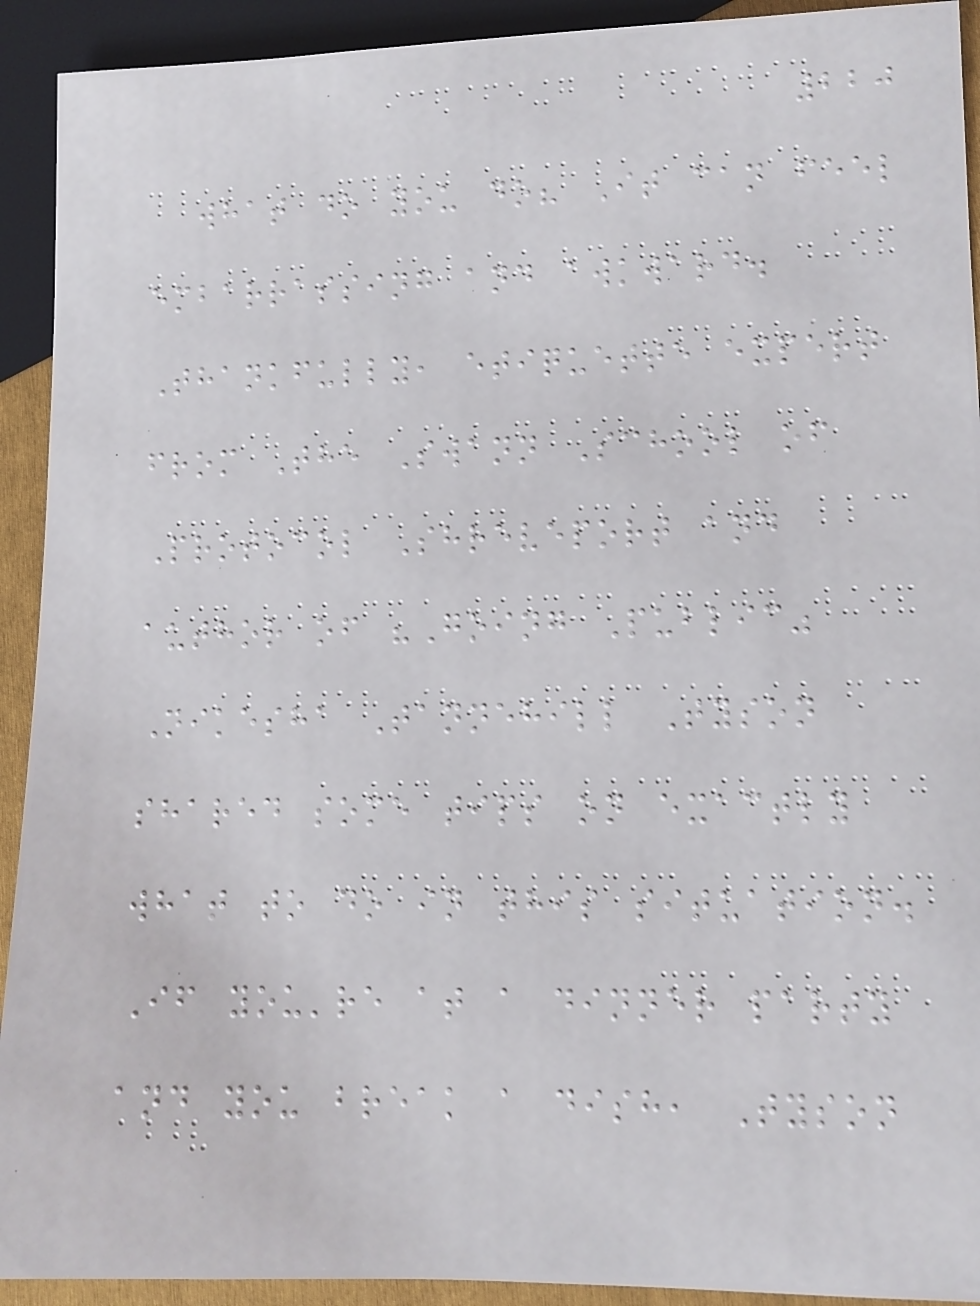220
what do you do? It can feel
embarrassing and awkward.
Thankfully, etiquette expert
from The Swann School of
Protocol Shreveport and
author of "Going Public"
Nikesha Tannehill Tyson
shared some tips on exactly
what to do in this situation.
If you're at a dinner party
and you break a dish, Tyson
